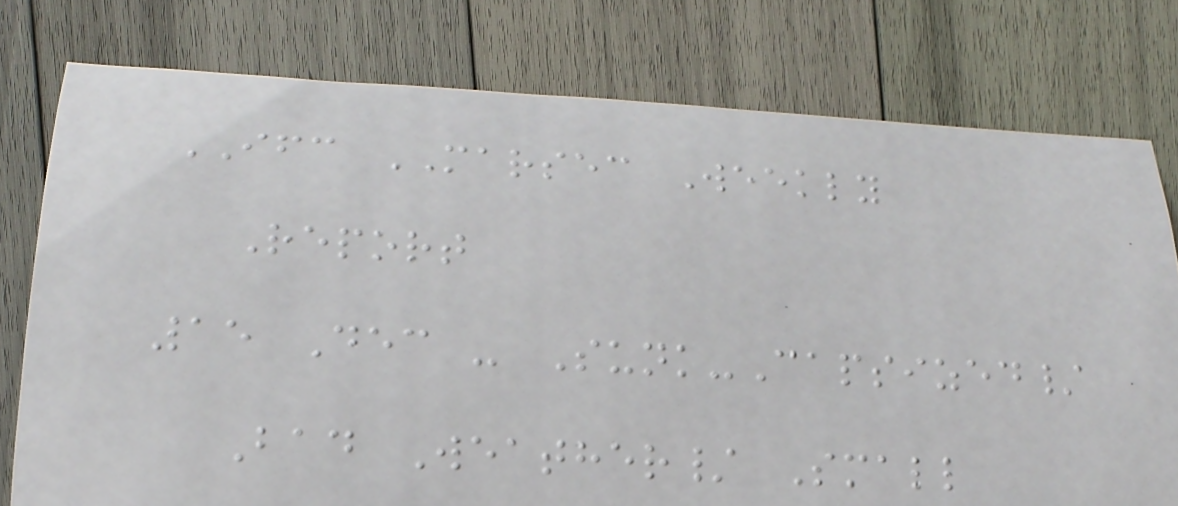IFC MARSEC Weekly
Report
15 Dec - Sunk-Capsized/
Bad Weather/ Small
